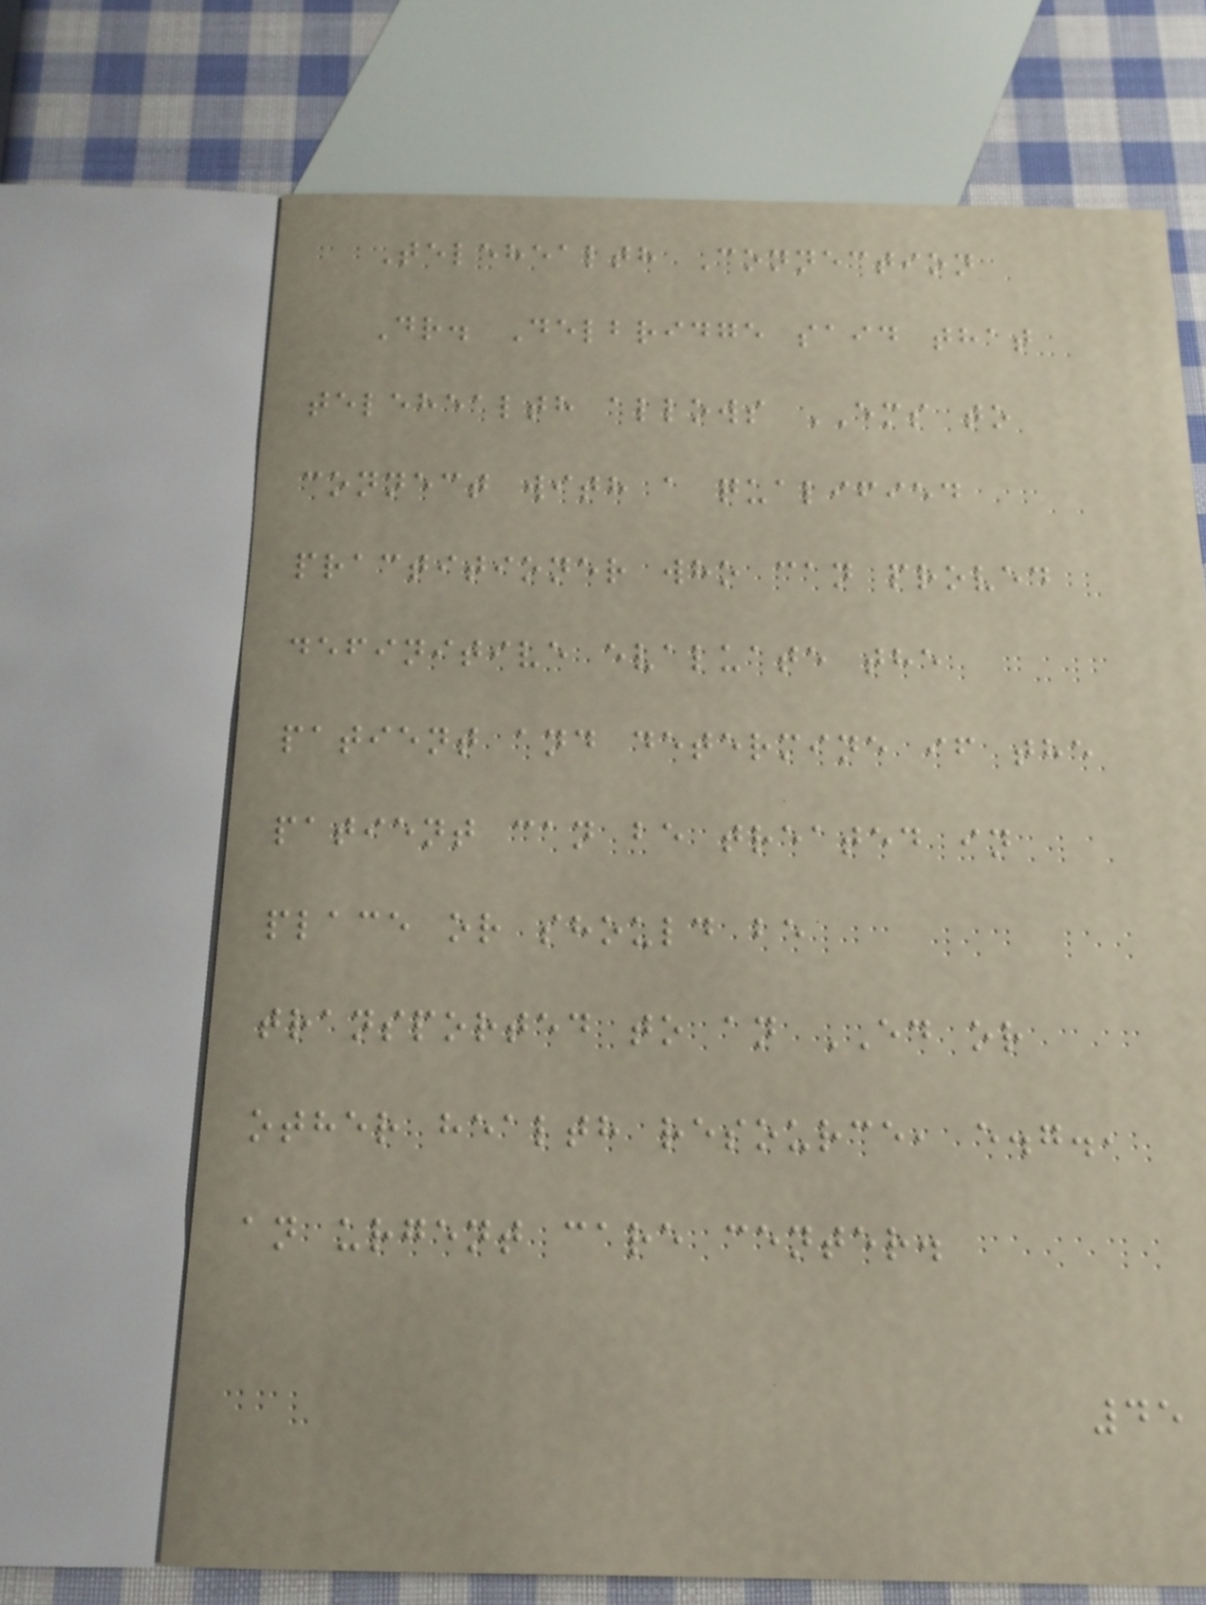Telehealth Connection
Dr. Delbridge said that
telehealth allows EMS to
connect with a qualified
practitioner who can proved
definitive evaluate the
patient and determine if the
patient can be treated in
place or should be
transported to an ED or
other health resource, e.g.,
an urgent care center.
45
